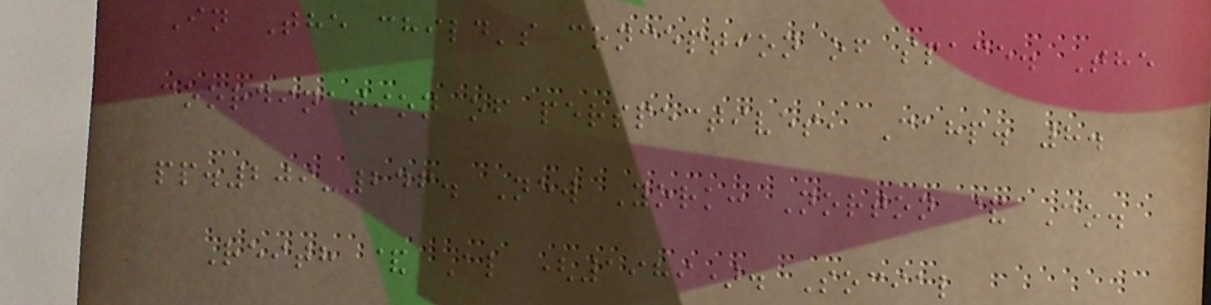In The child's conception of space. The
coordination of perspectives, Cahp. 8.
pp.209-246. New York: Norton & Co.
Reith & Al (1989). Social
